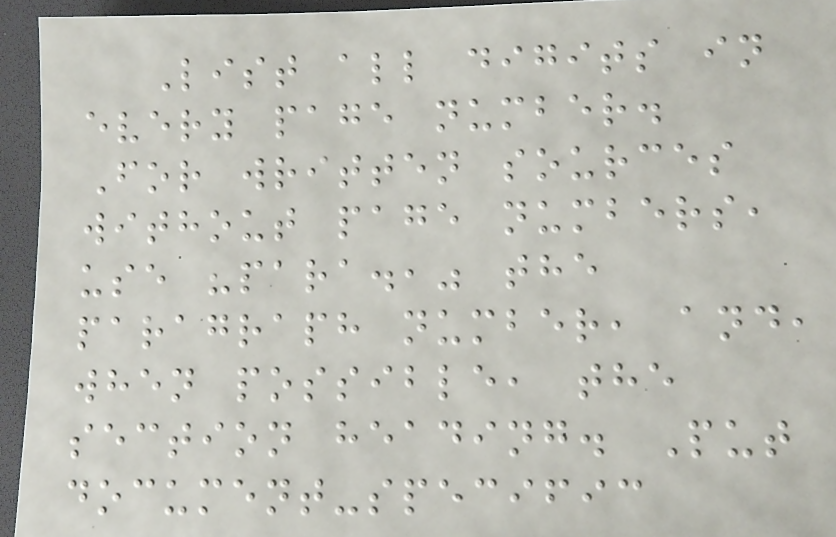List all digits in
every page number.
For written sources
without page numbers,
use "para.," the
paragraph number, and,
when possible, the
section heading. Put
document-specific
